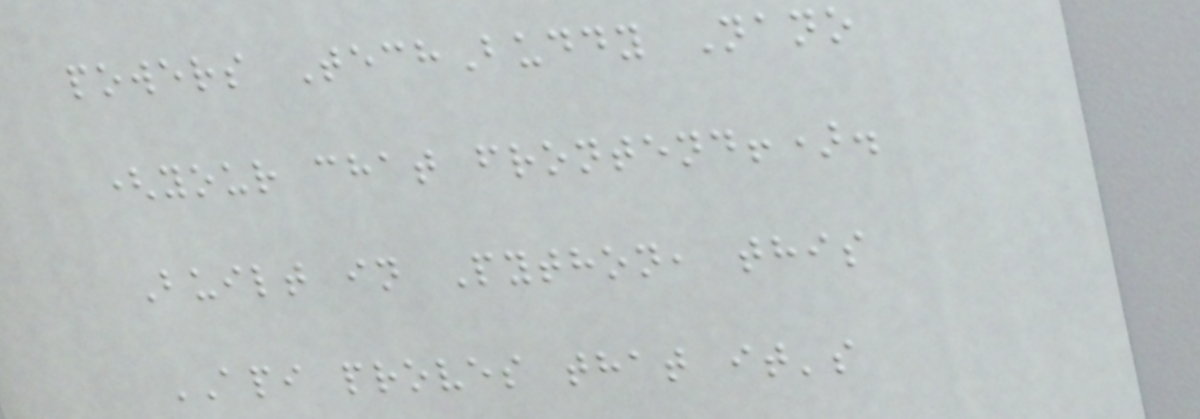powers TechBuddy Nano
(your chat frontend!).
Built in Python, this
API proves that it's
